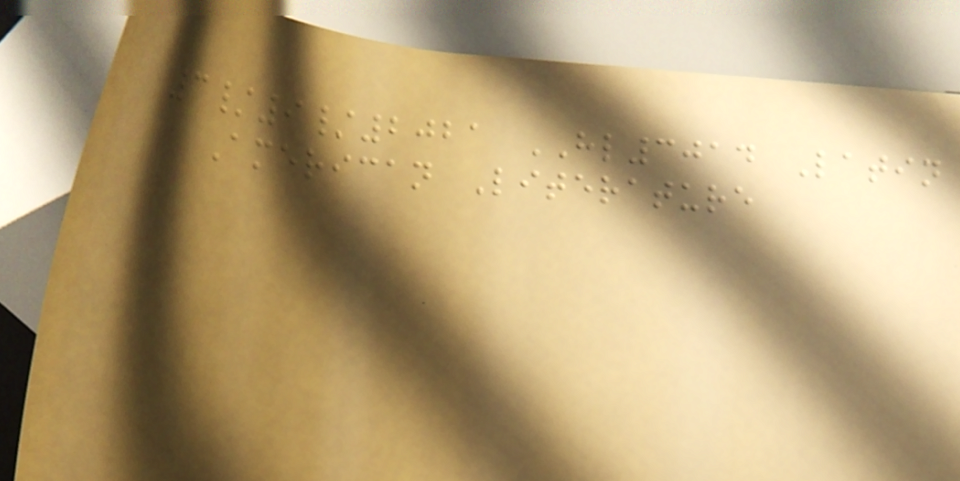3/9/2021 HL3014 Latin
American Literature
